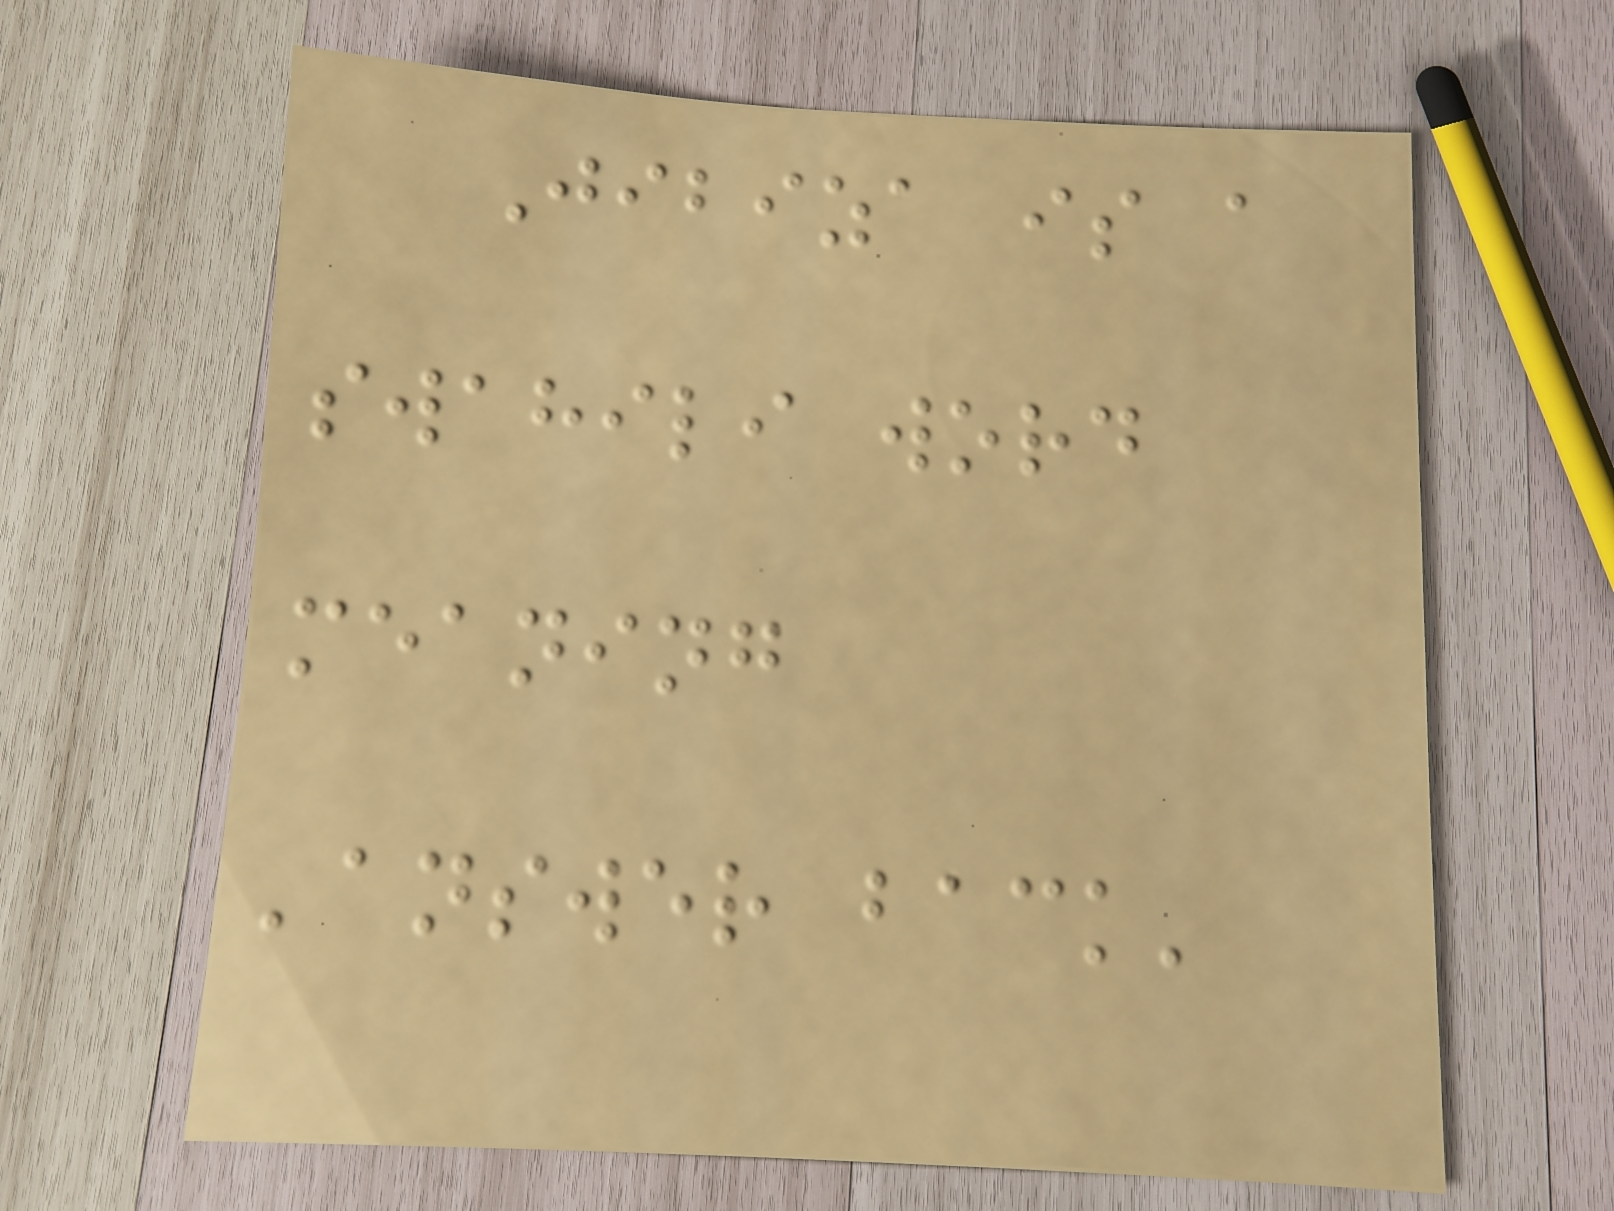Jibiza is a
swahili word
meaning
'answer back'
